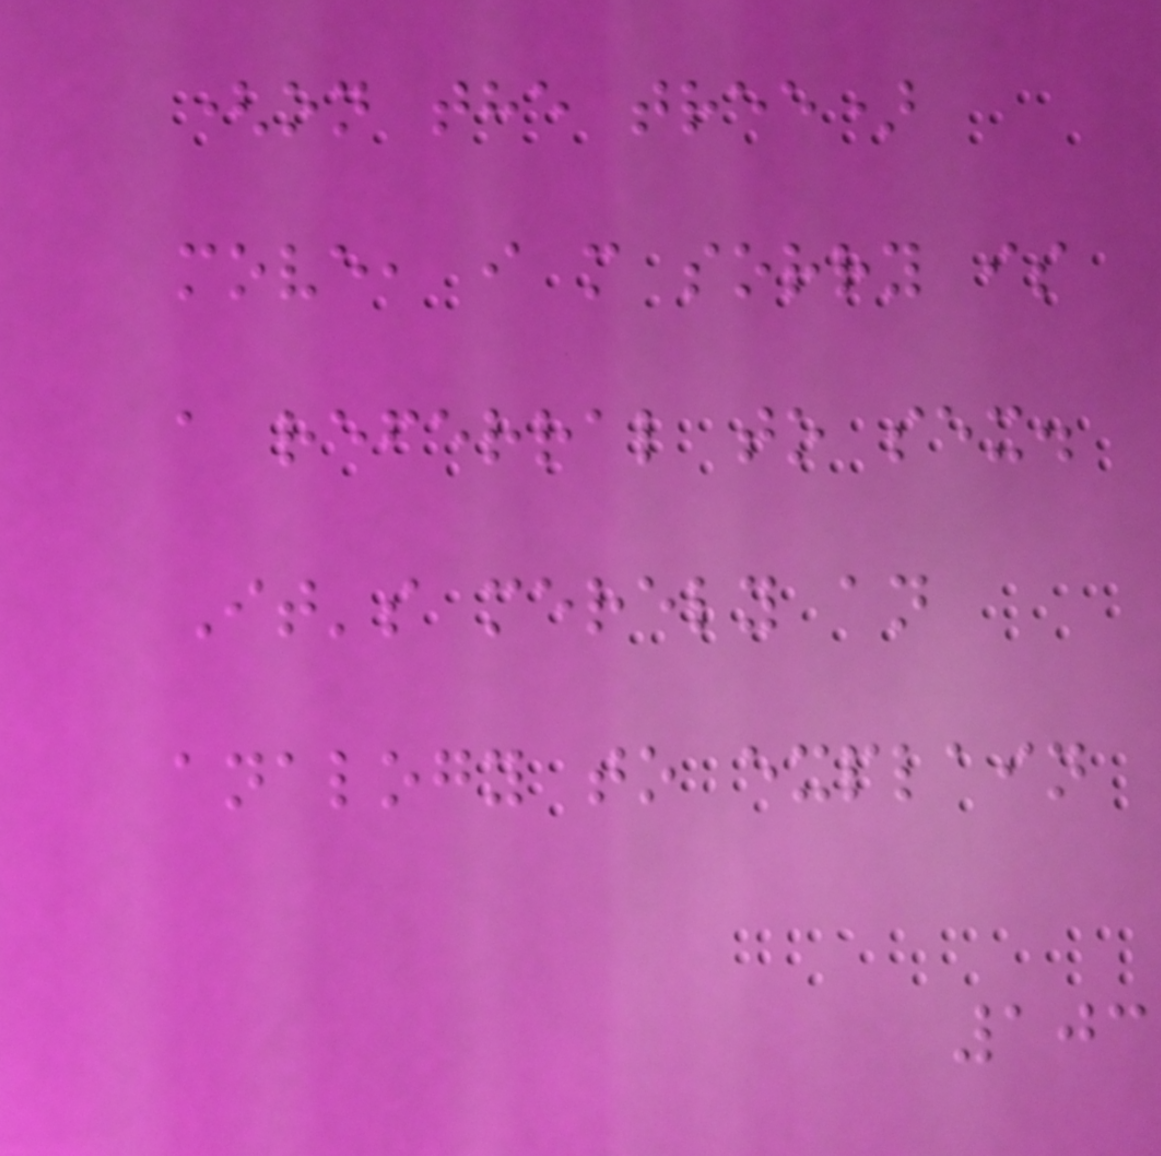(on the tree)
move, i m sorry is
a referral to sex.
It's merely an
analogy to explain
103
